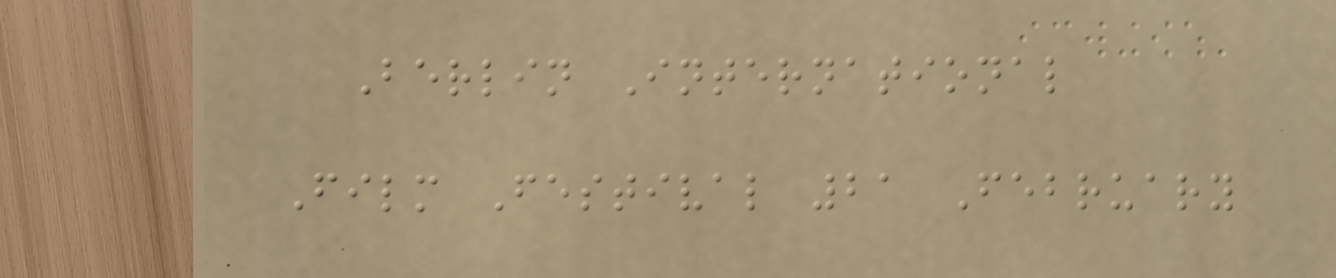Berlin International
Film Festival 21 February
